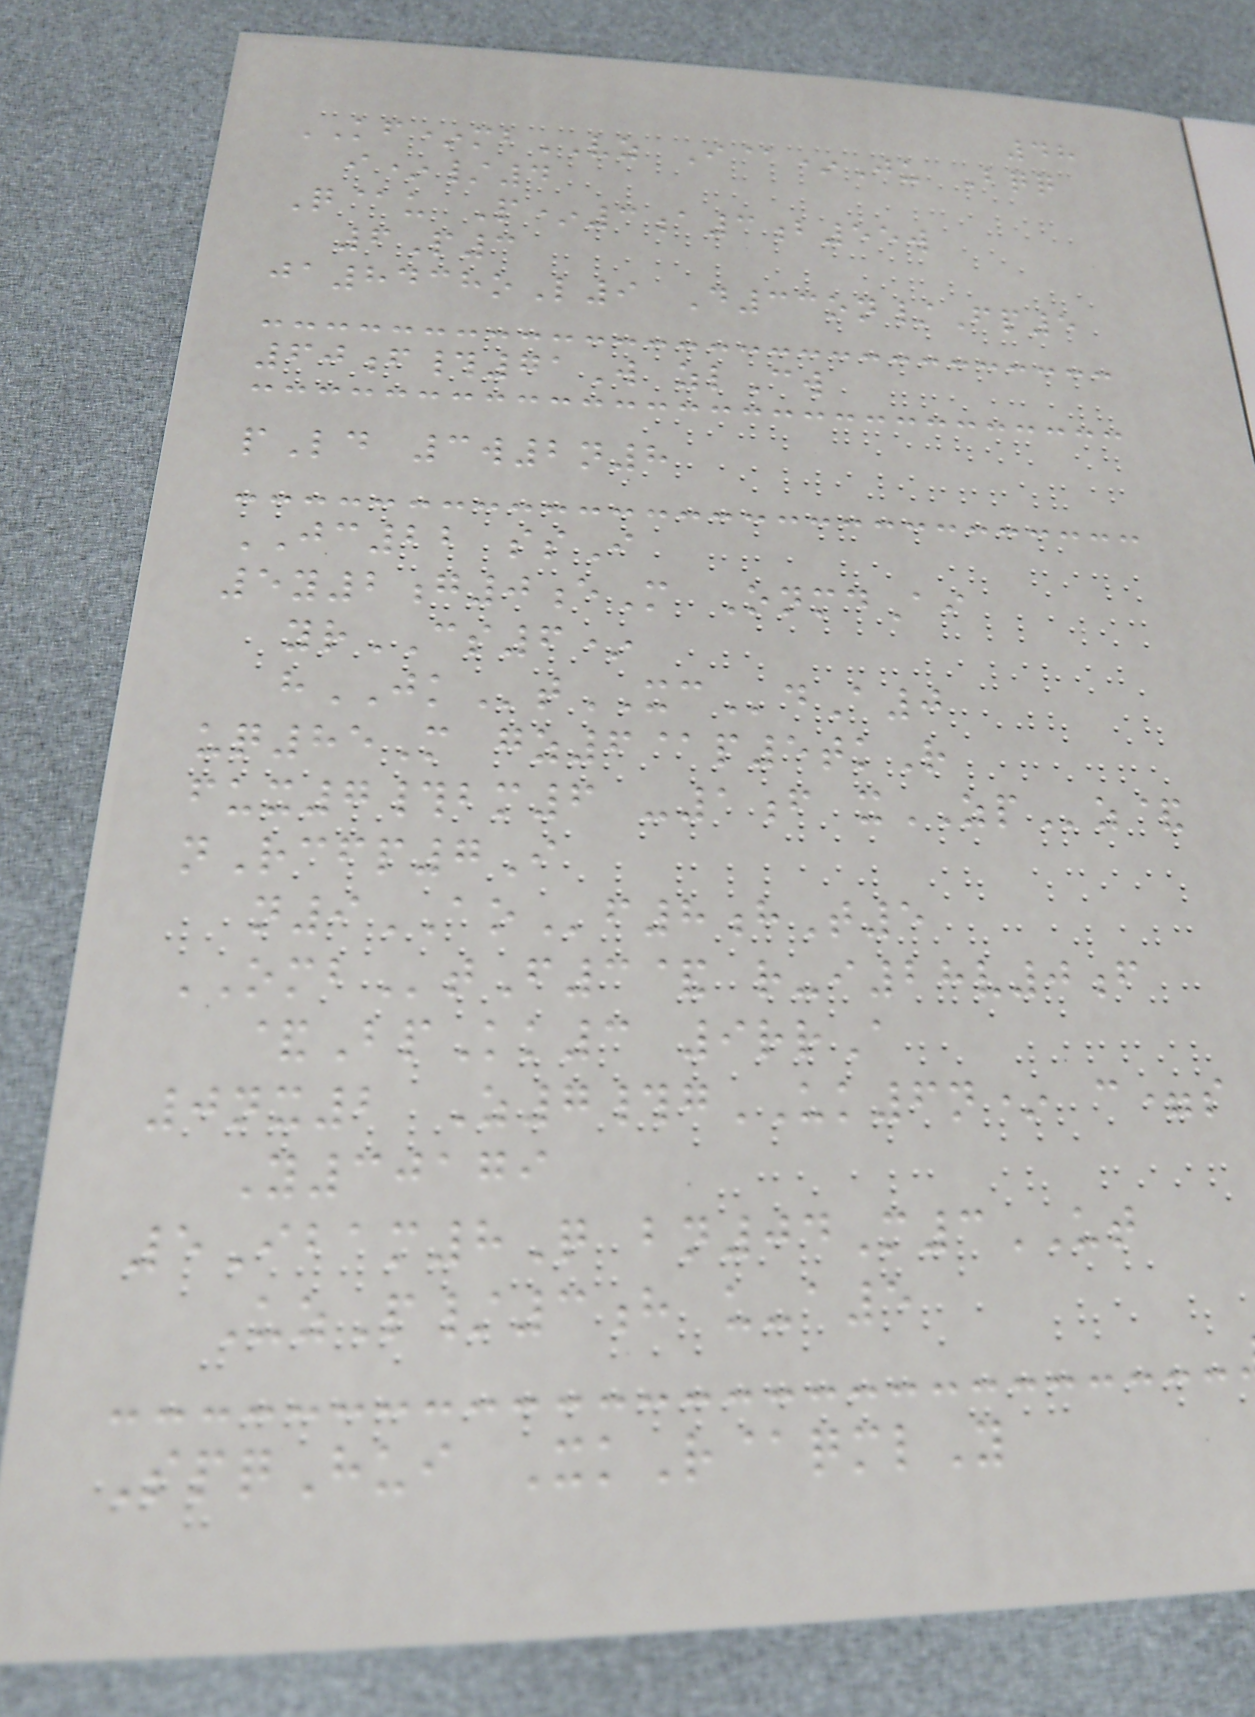48
KF*mbVZ I@*Ju Bqq
i*/4
Q@u P*3a3b55w
6P3
ja8438oL9 D33on/Fp5
60f#71W zlCw
pLd 3w2n8
JC22 ssI
5y2g0eM OnmdAi
yrCS6*
hJKtXCdA0
uq85M gz6@p5tkR
fux7#bm6 -1f xZPz&
nRcfp7I
n9AOf8hT5
OMBtF3& r-i28v0f
&BpKk3 9rrA
0nx2 Z7#gUK6n* c=s
Y30179
5Ibam8Q bn04M3UT
UzP/3h u-a5
SpqHui XkR@qmlY
